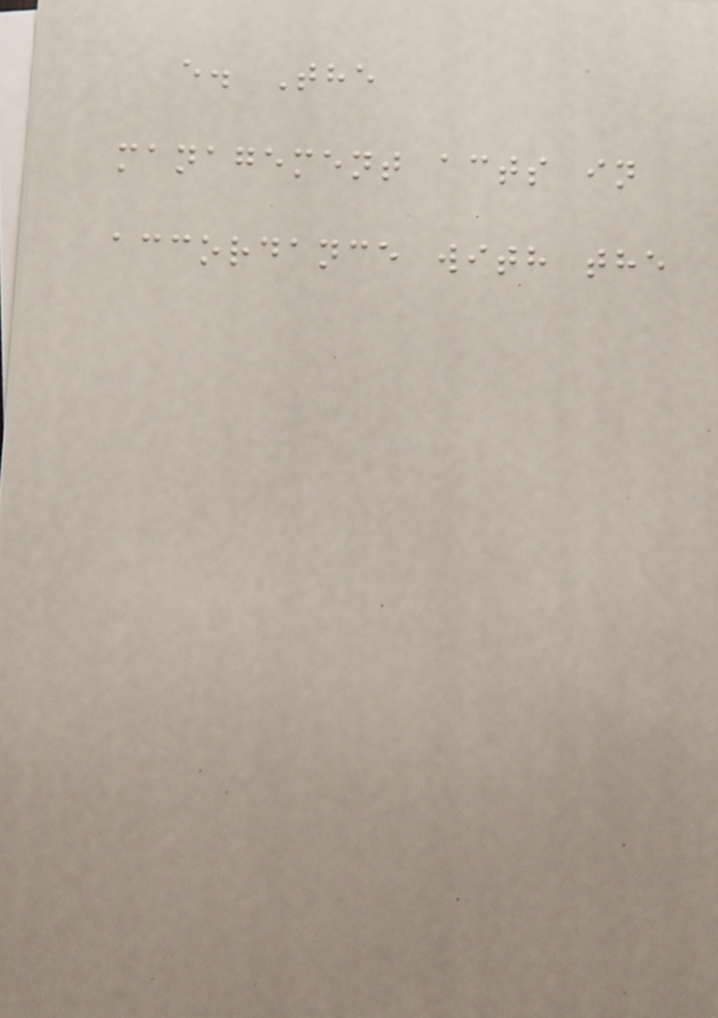e. The
management acts in
accordance with the
